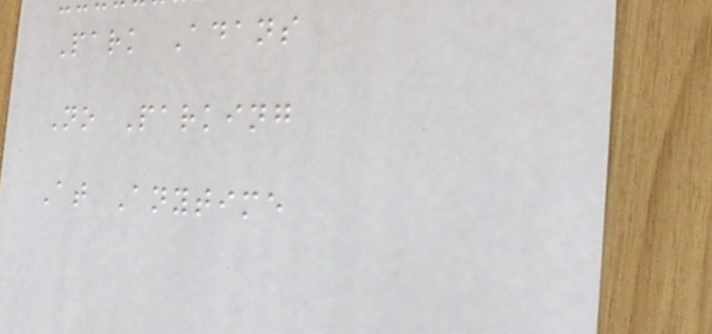Park Adans
No Parking
At Anytime
